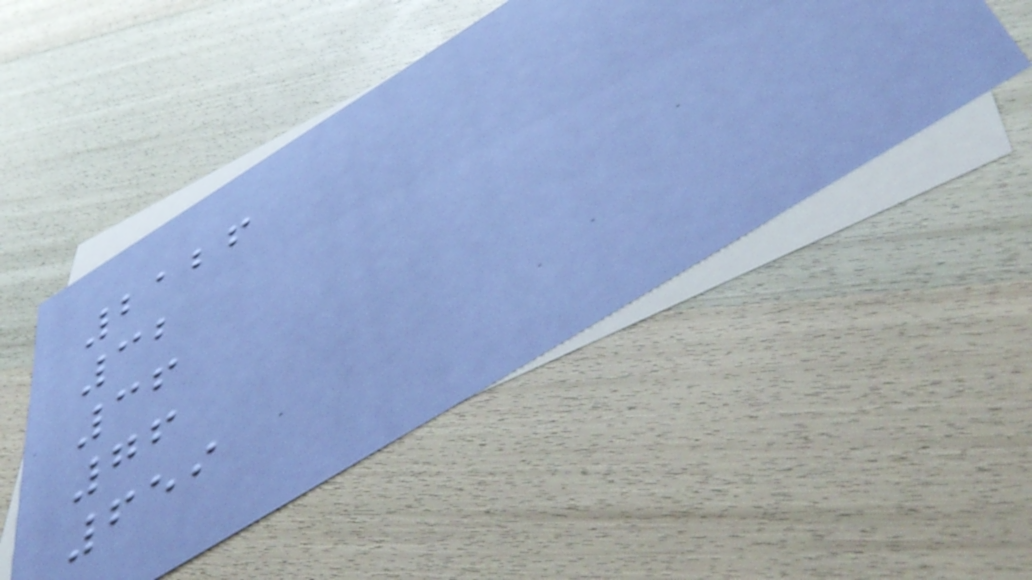2126
32
36
76
659
